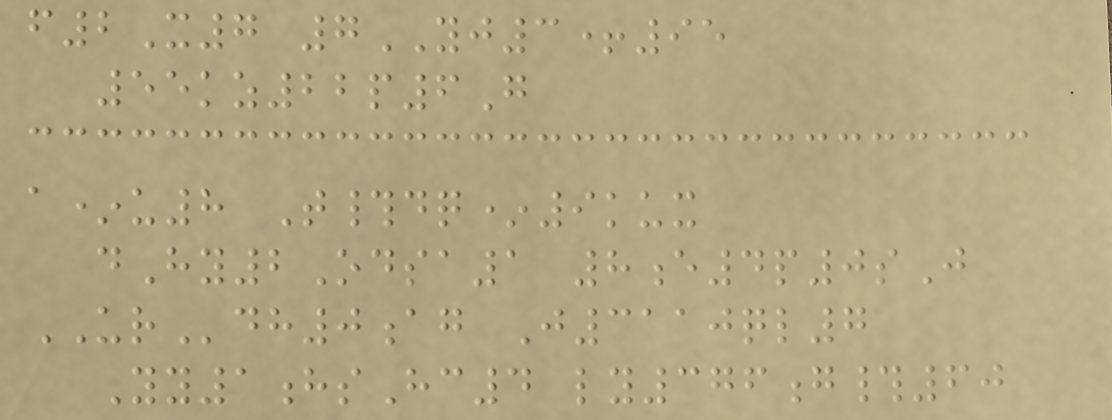f2X7 7YJ3+95
55kz22p6G
a*u8 T#dq*9kux
dHy2Odsa1 8e4p0sJ
URdh0ag J3110ql7
Yy1hsHc4 ly376g#60
